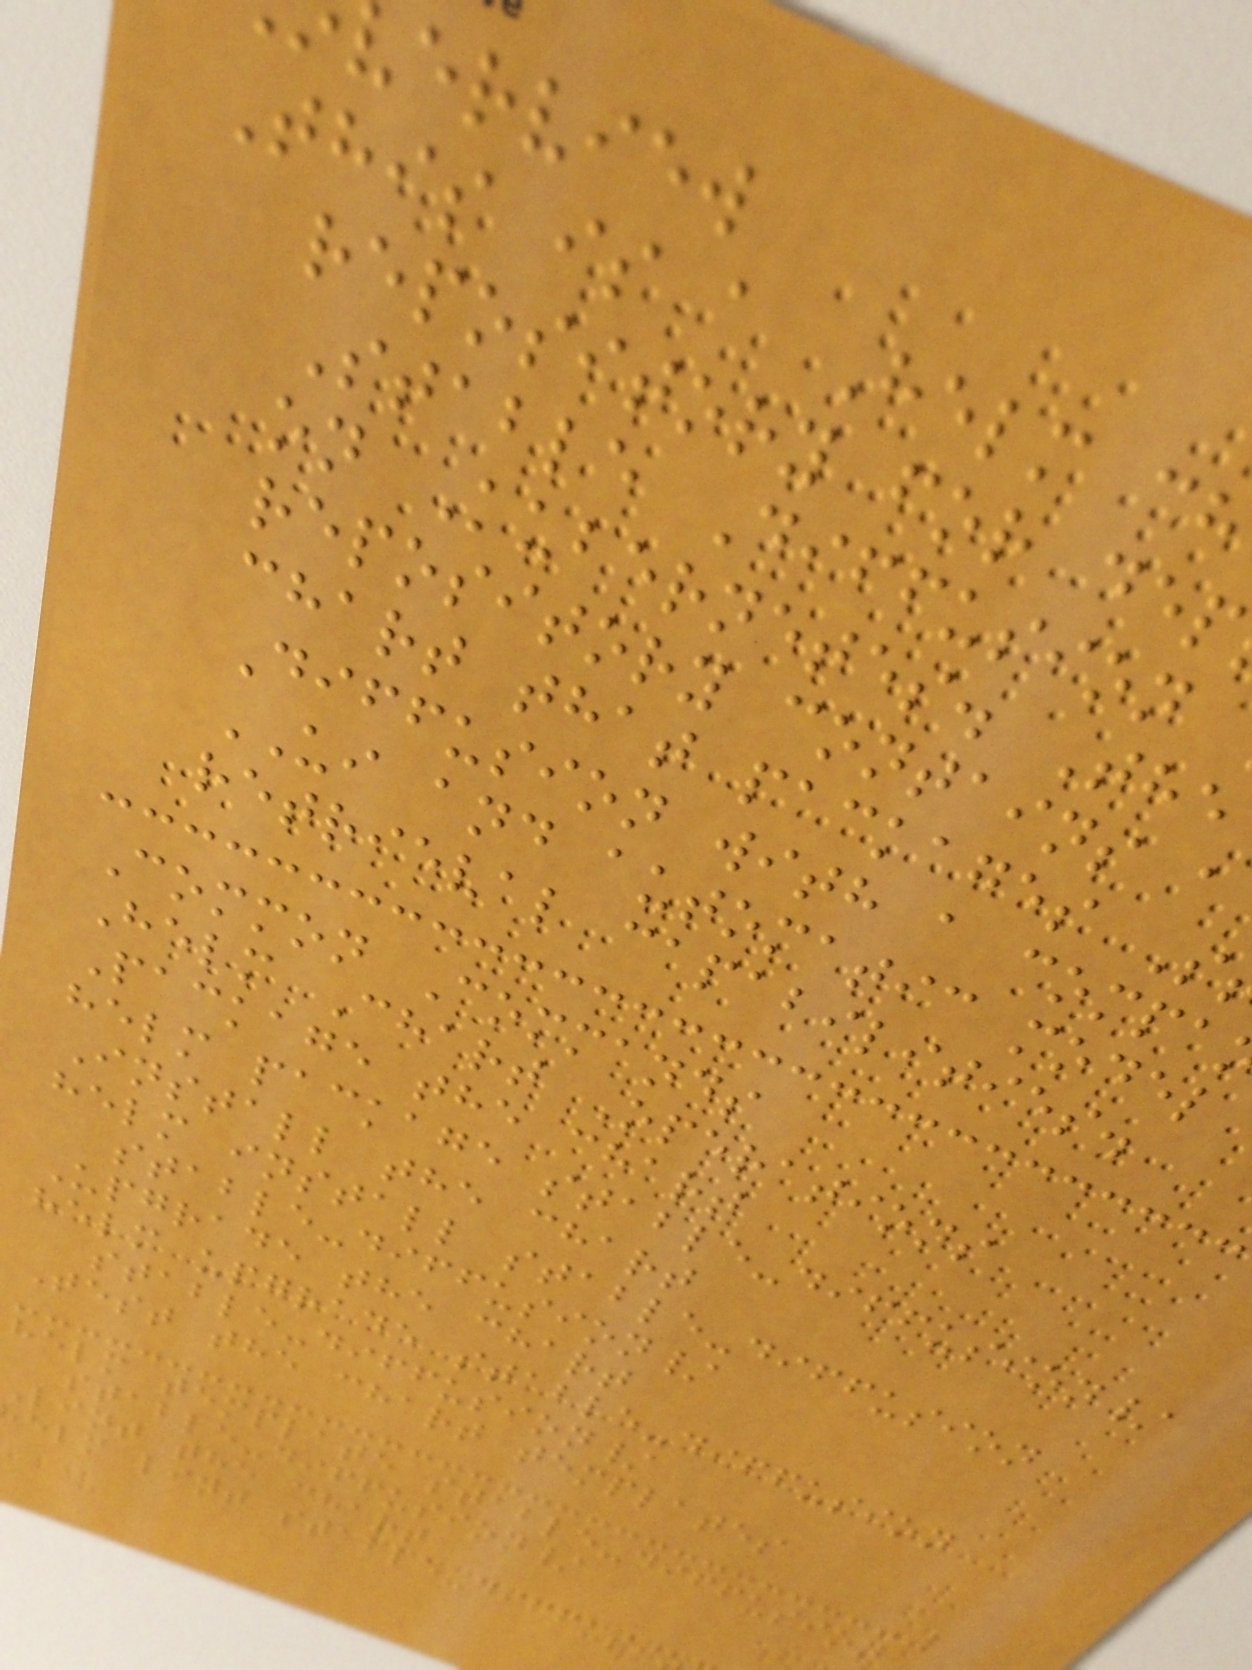erview
This is a Helm ch
repository for dep
Stable Diffusion
on Kubernetes. The
repository contains a
chart that packages S
Diffusion with a compa
UI and automatic model
retrieval capabilities.
Common Commands
Helm Chart Operations
Package the chart
helm package stable-diffusion/
Install the chart
helm install stable-diffusion
stable-diffusion/
Upgrade the chart
helm upgrade stable-diffusion
stable-diffusion/
Test the chart templates
helm template stable-diffusion
stable-diffusion/
lint the chart
elm lint stable-diffusi
